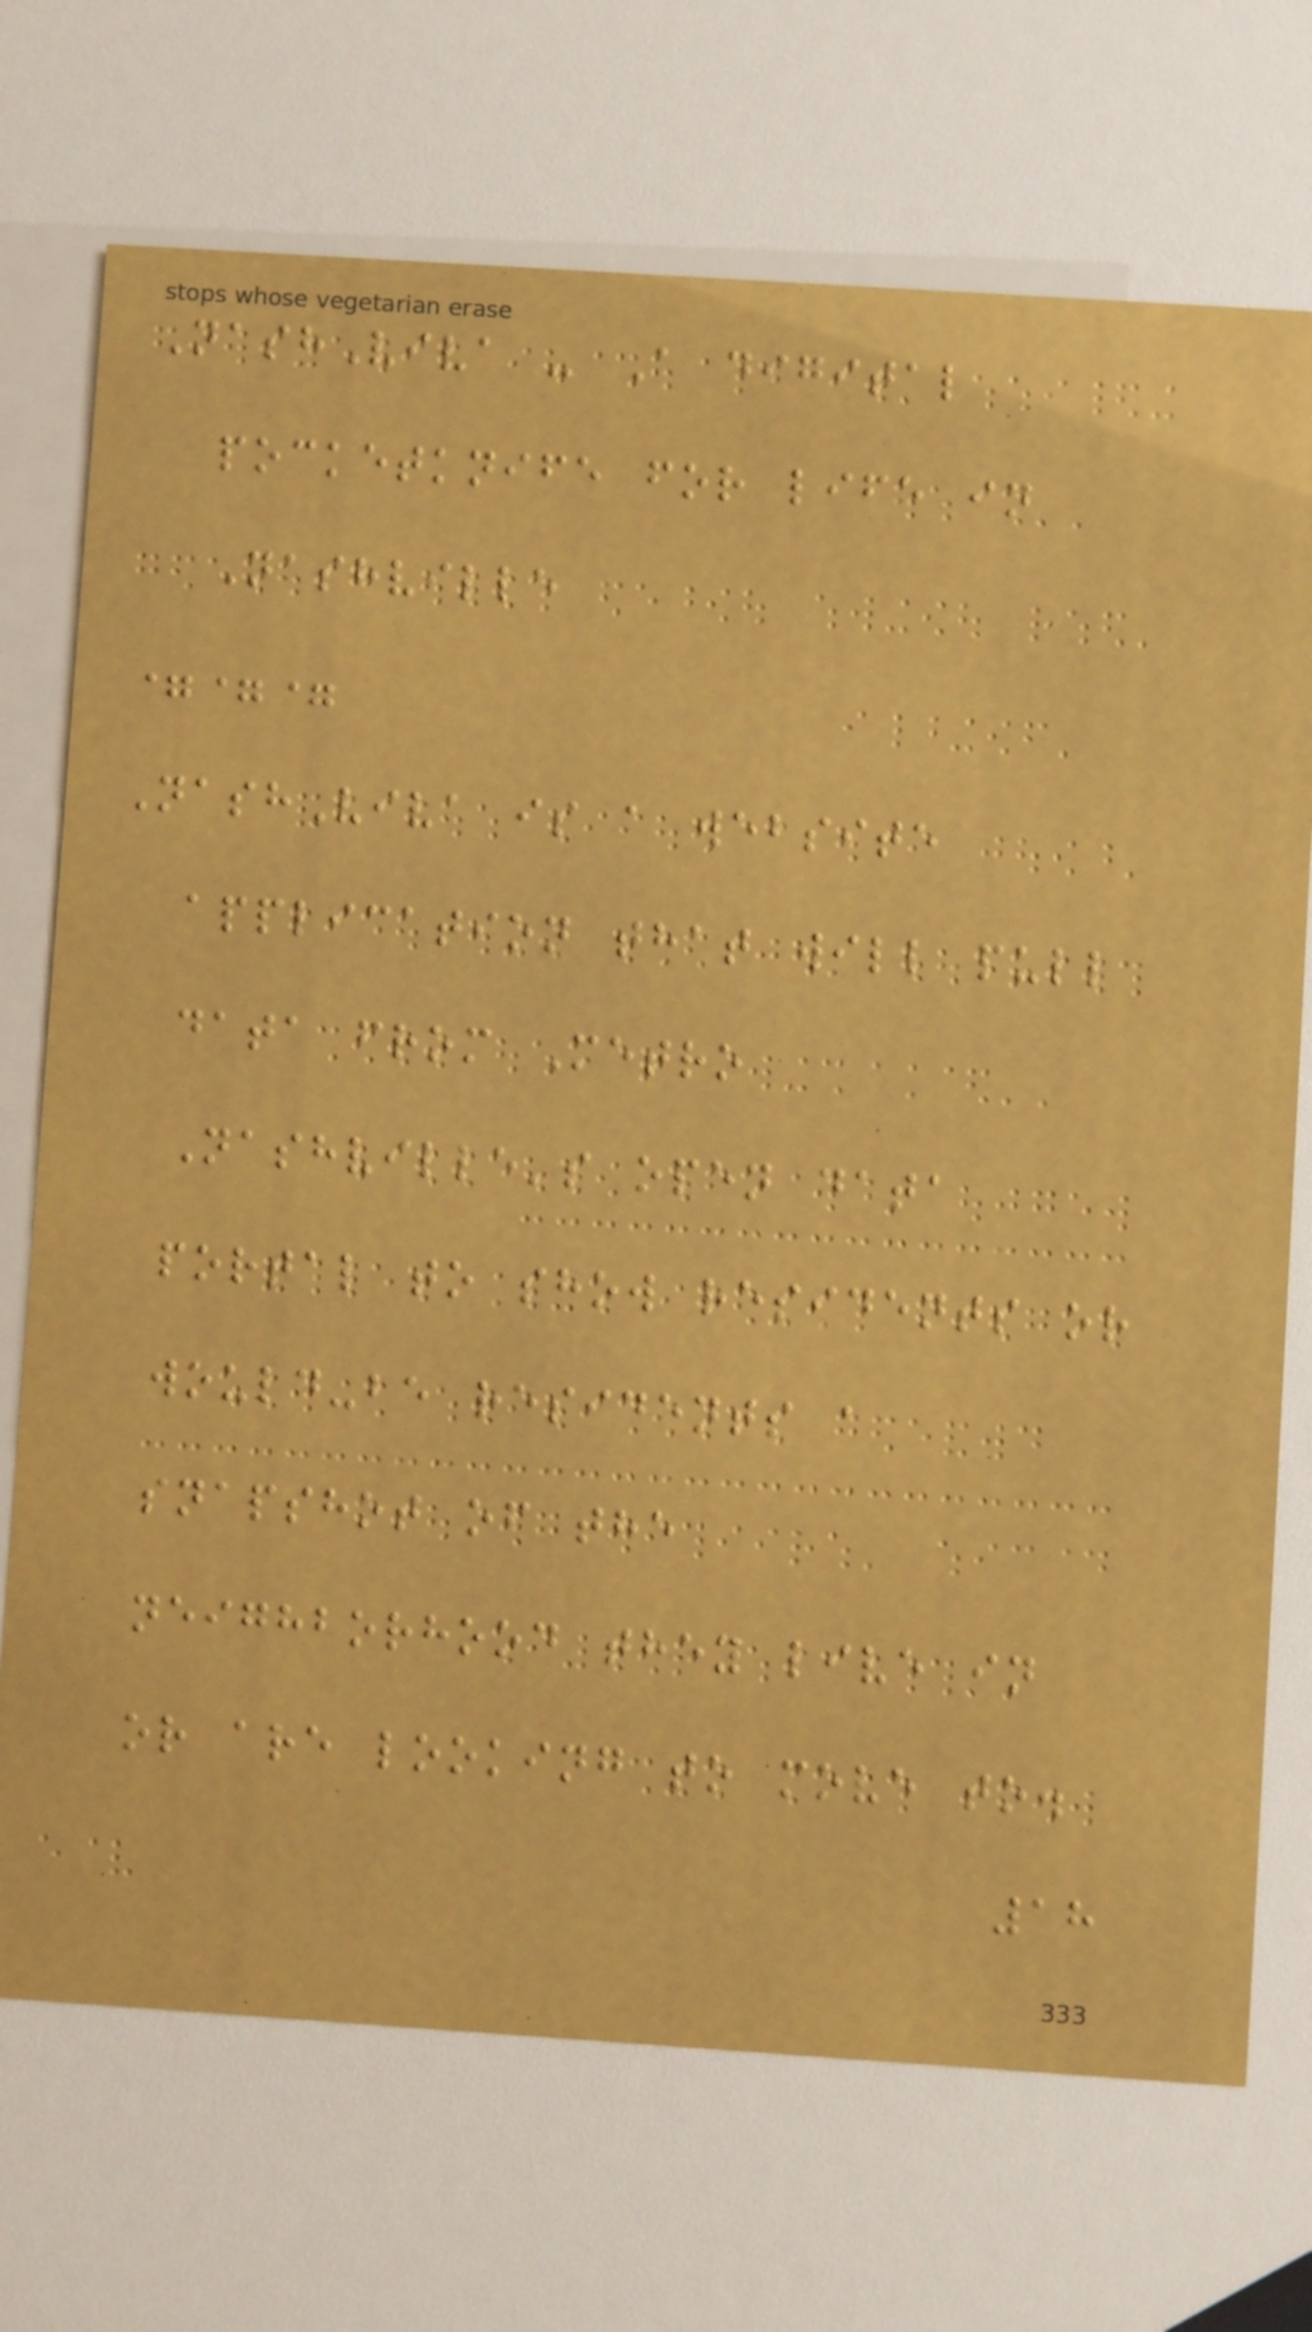NashViva - A digital
pocketknife for life in
Nashville
===
NashViva is a website
application that will pull
data from Metro
Nashville's open data
portal to show residents or
would-be residents a
snapshot of the
neighborhood they live in
or are looking to move to.
18
